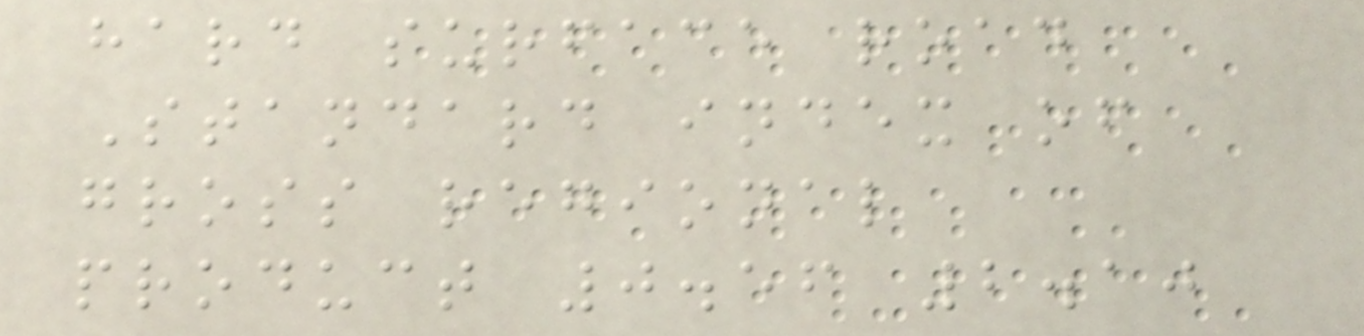hard surface road
Standard index of
gross regional
product 0.56 2.10
